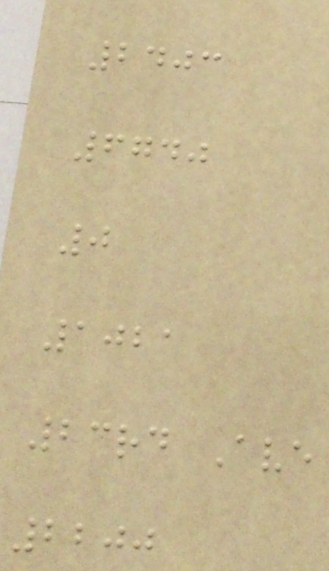2403
6740
0
1021
23rd Ave
2200
